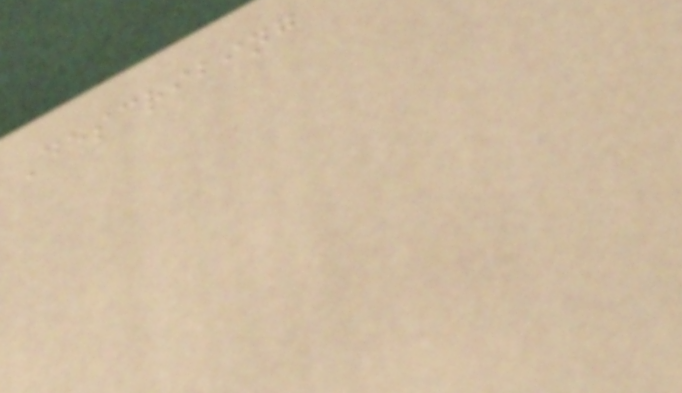Describing
